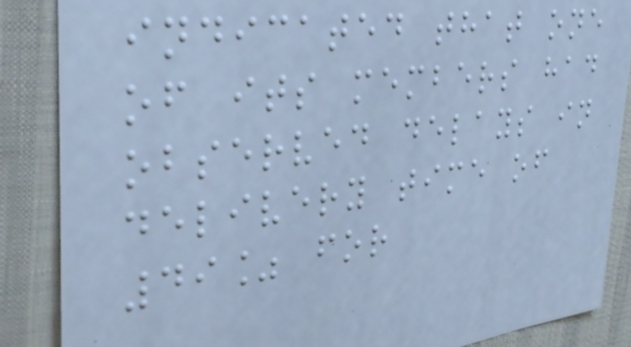indicated that one
of its members had
observed delays in
delivery time of
49% for
